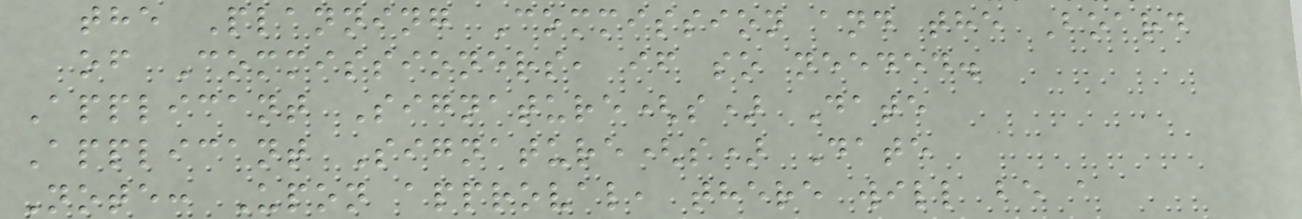the Planning Commission and the Board
of Commissioners, if so needed.
Applicant Signature(s) Date
Applicant Signature(s) Date
Note: Upon approval, there will be a
